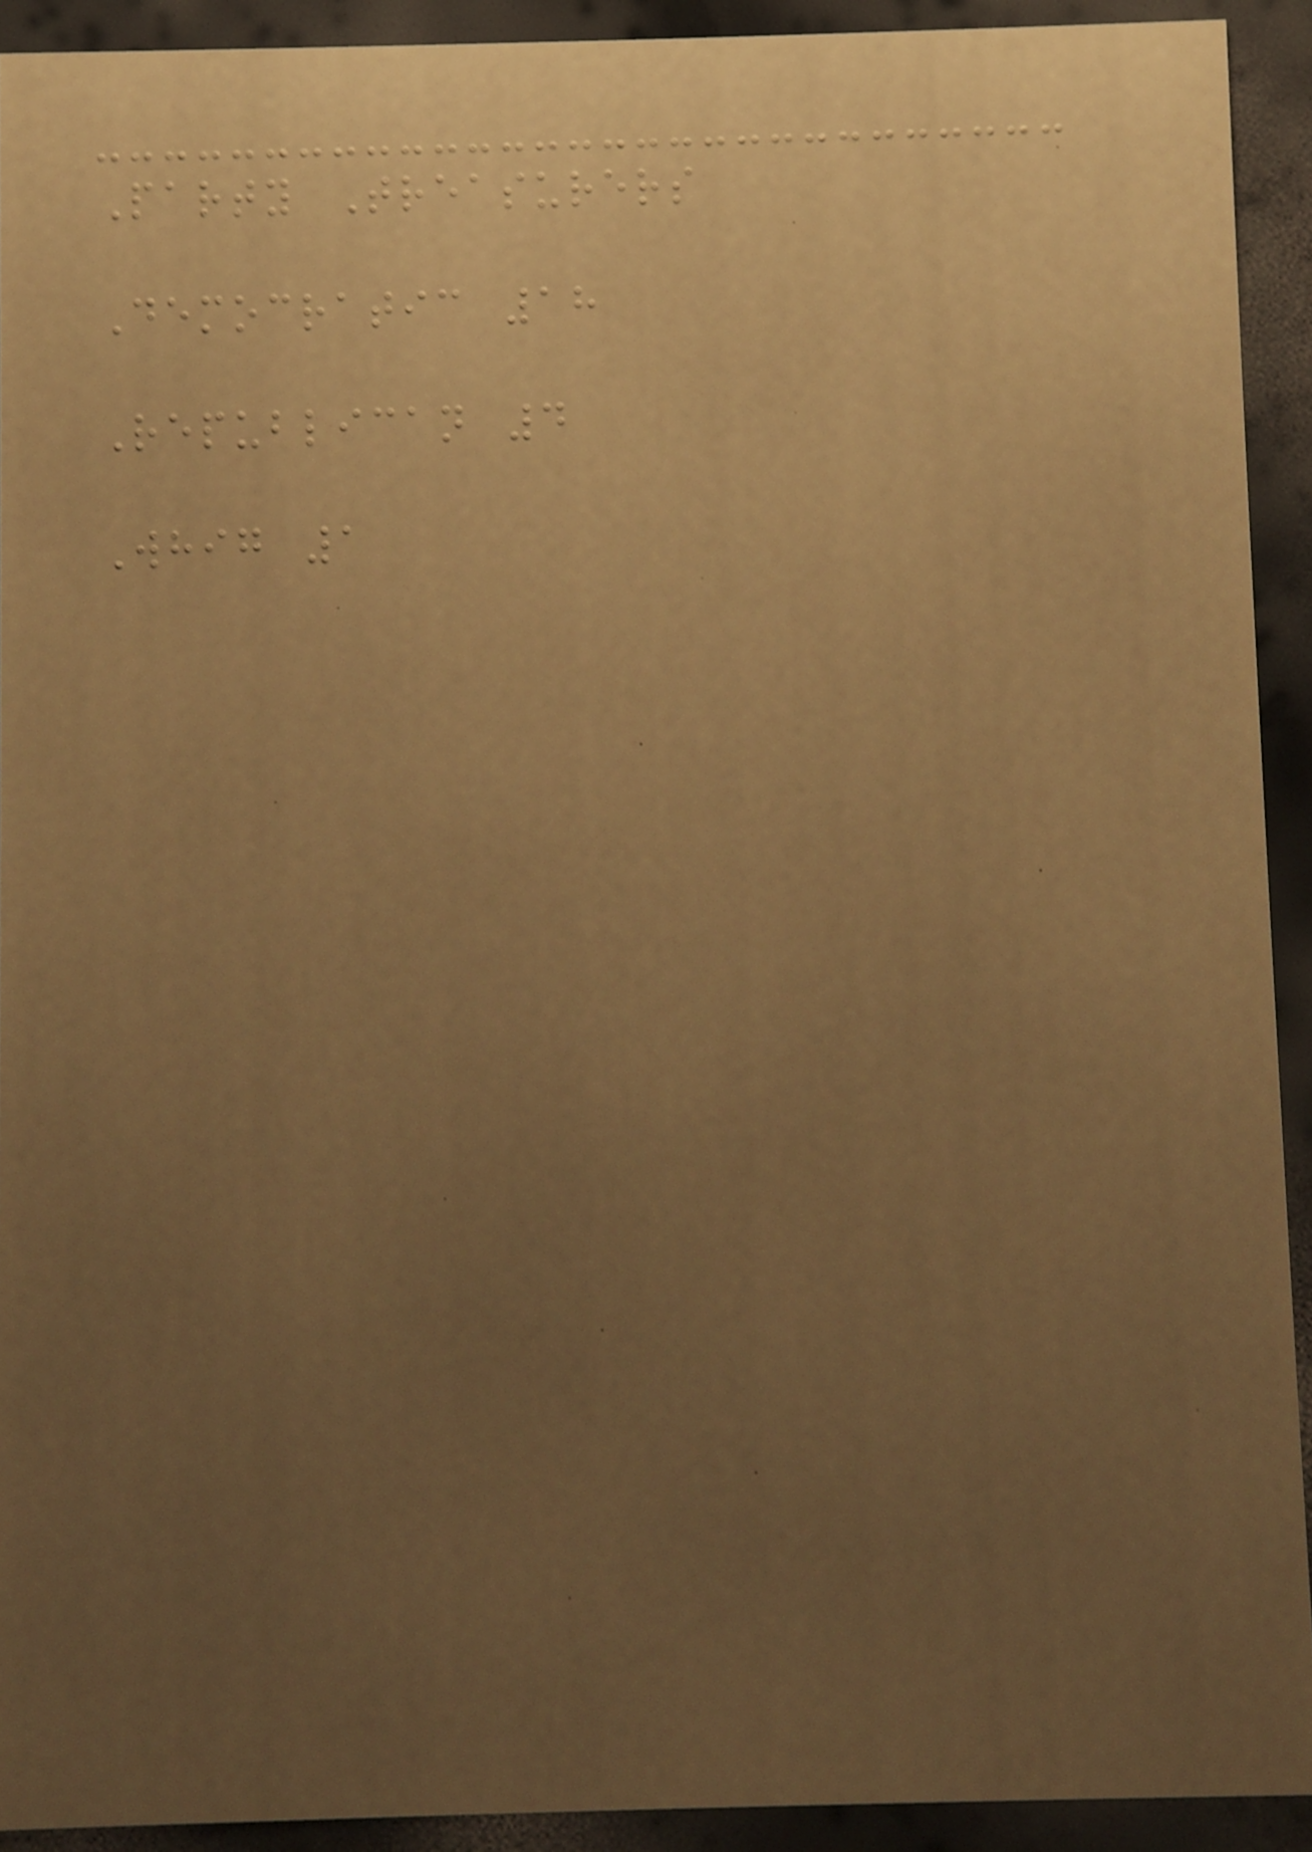Party Treasurers
Democratic 18
Republican 4
Whig 1
